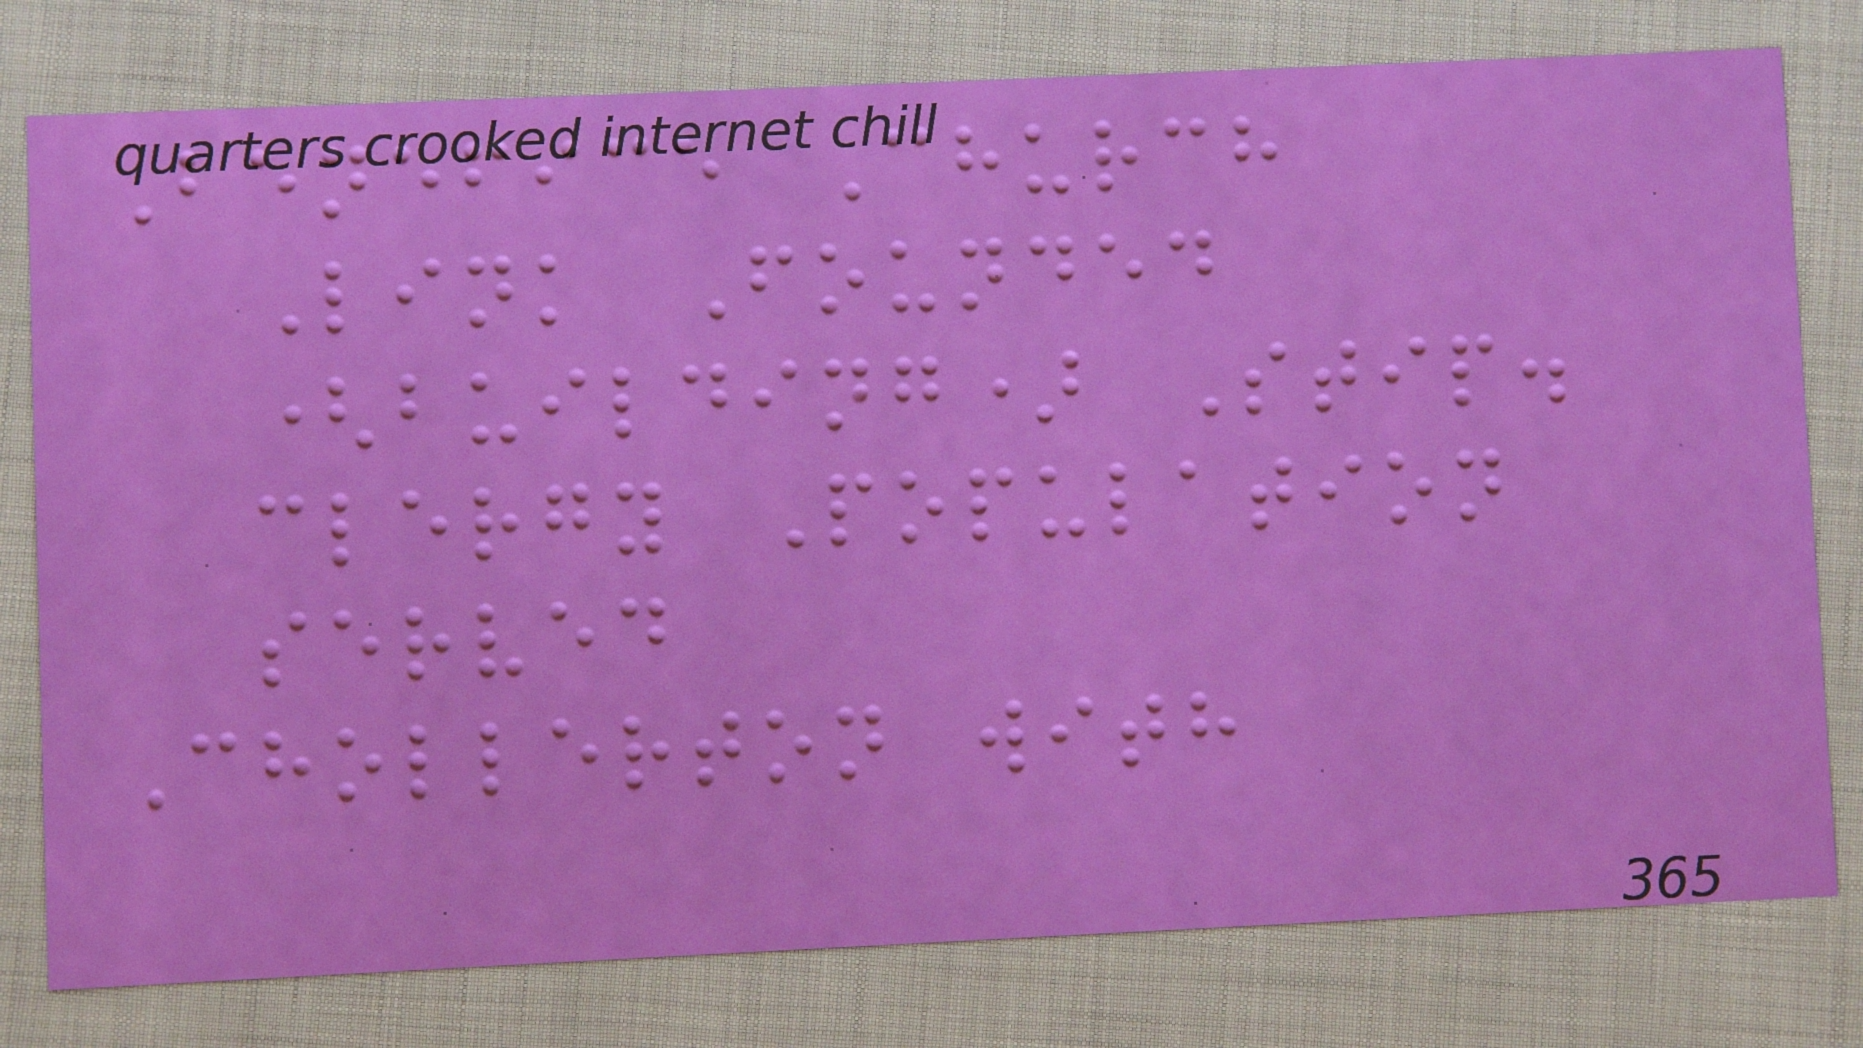Benefice Church
Link Founded
(building) Stip.
clergy Population
served
Chollerton with
